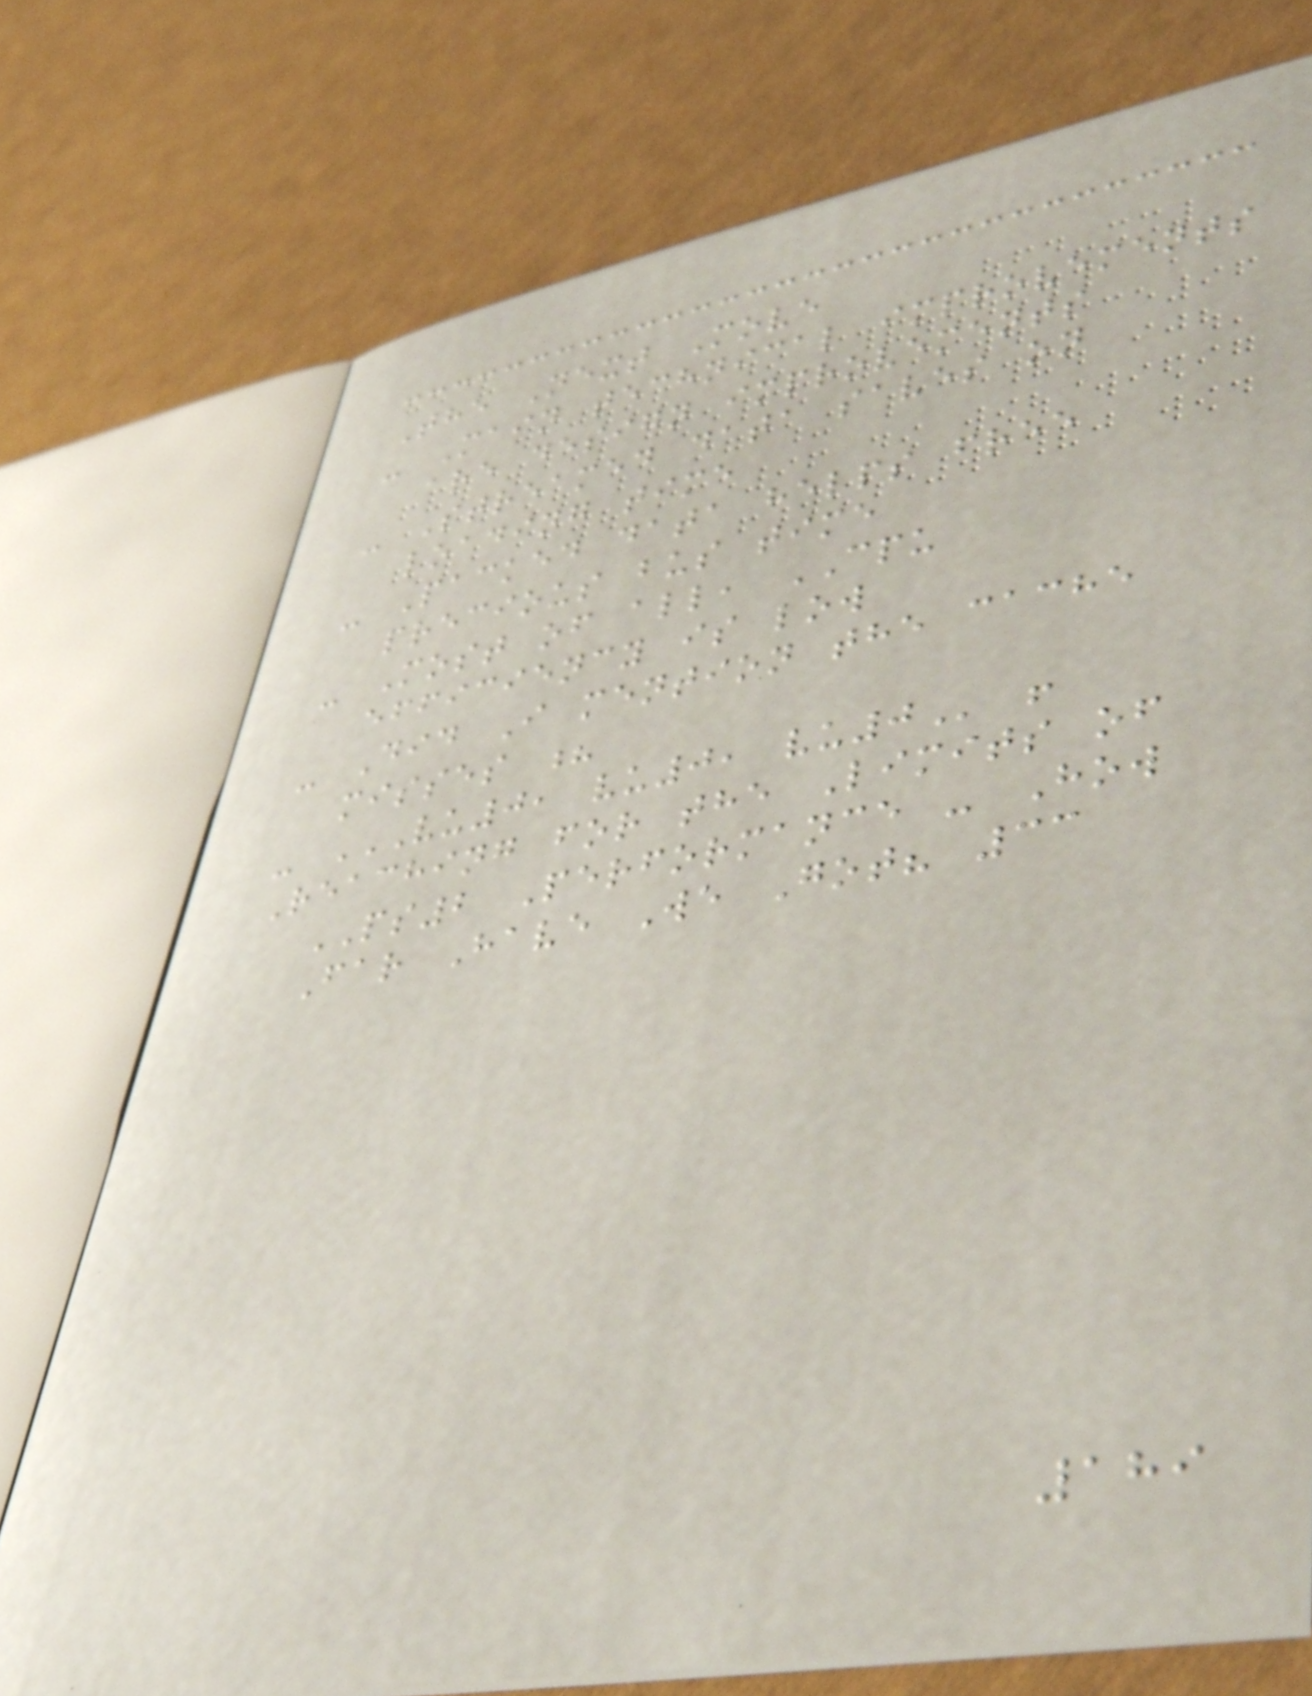The Next Move
- Main technical improvements
are design improvements
- Streamed data saves on
loading time
- Packed data helps free
precious bus time
- Most of all, CPU
efficiency is low
- Did I mention the cache
misses ?
- VU0, VU0, VU0 !
Reaching for the Limits of
PS2 Performance - How
Far Have We Got? 33
189
